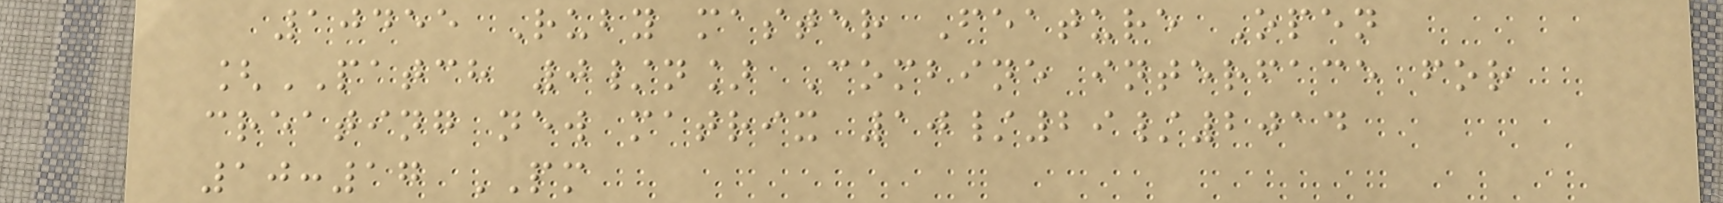10455 Ruby master Feature Open
[PATCH 0/n] Combine interface for
creating new matrix 10/29/2014
10:17 PM
